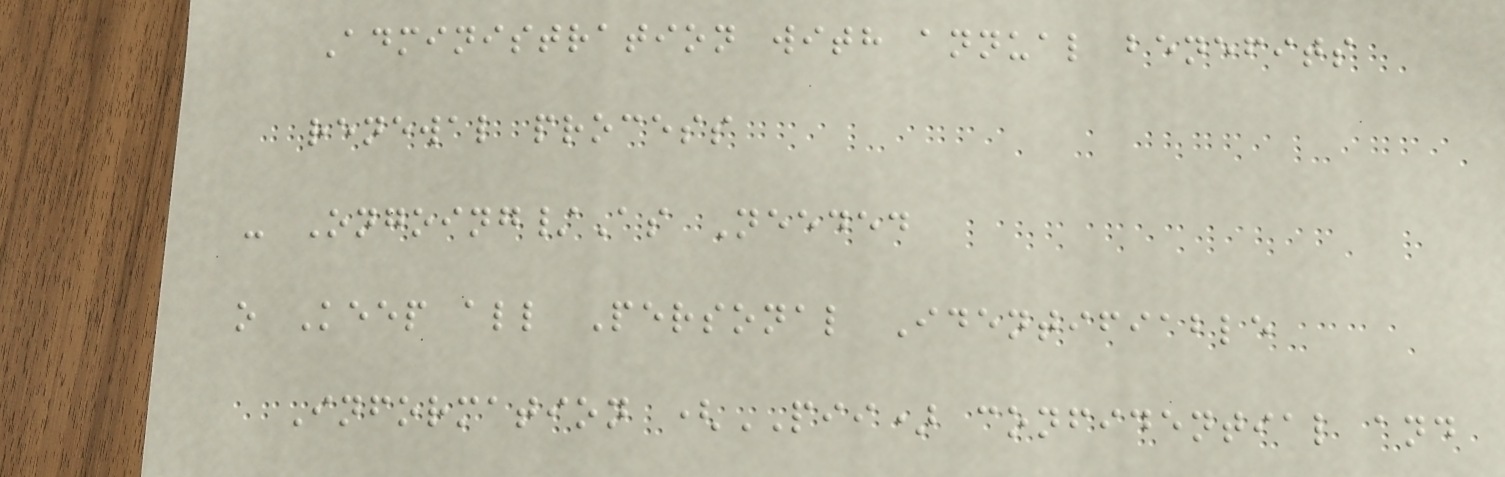Administration with annual benefits
renewal process
- Ongoing/As Needed
o Keep all Personal Identifiable
Information (PII) confidential and
